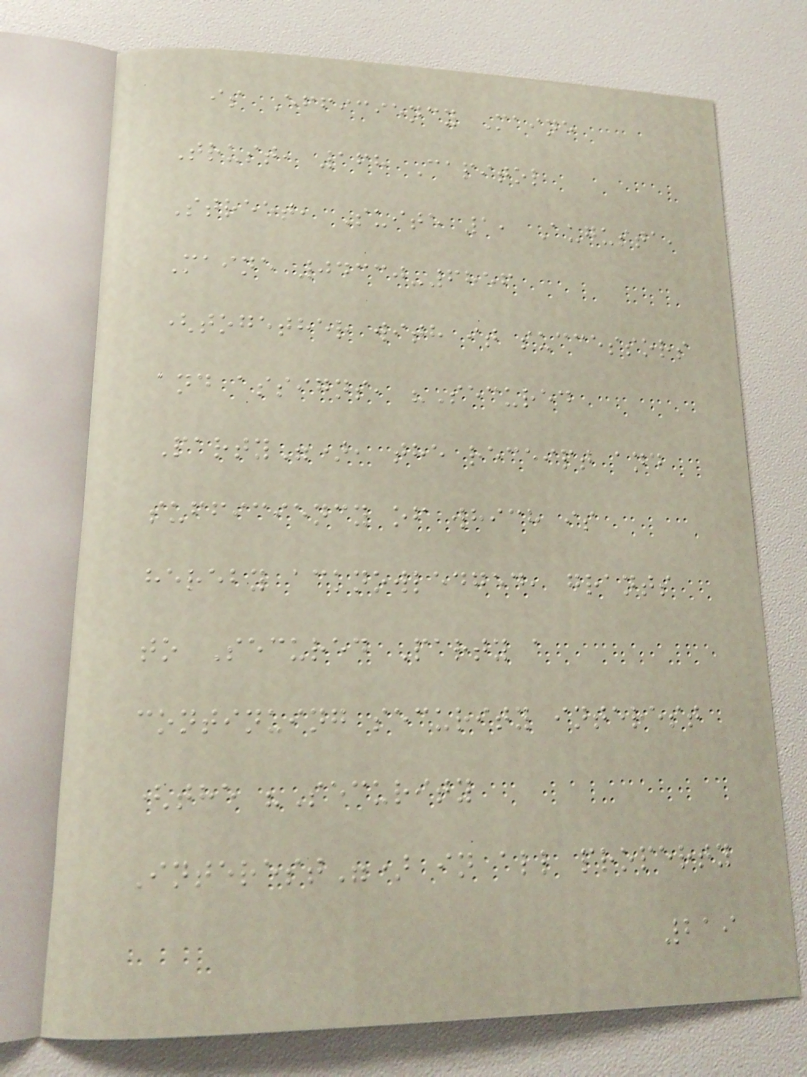is Efficiency Maine
Trust, 168 Capitol
Street, Suite 1, Augusta,
Maine 04330-6856
(together with it successors
and assigns, "Secured
Party"), the receipt and
sufficiency of which is
hereby acknowledged, grants
to Secured Party a
continuing security interest
(the "Security
Interest") in all property
219
